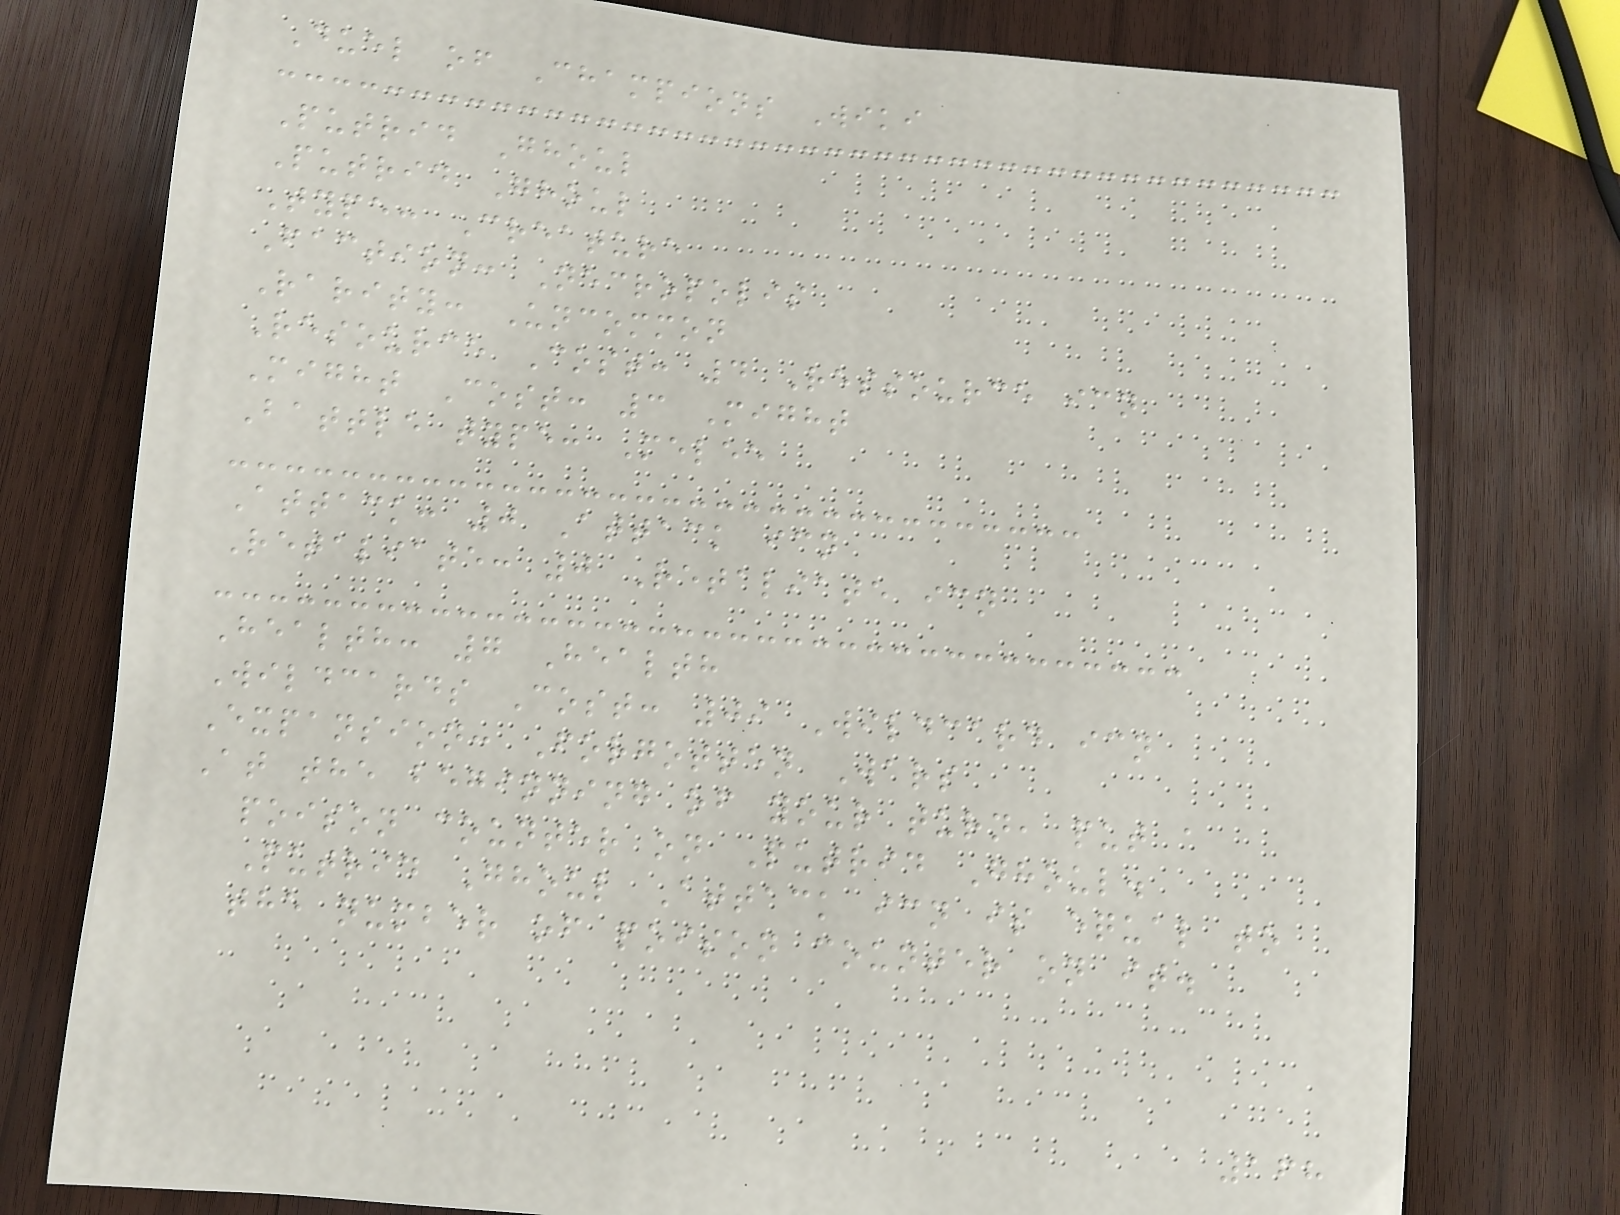Duel of Champions Wiki
Putrid Ghoul
Putrid Ghoul
Type: Creature
Faction: Necropolis
Rarity: Uncommon
Resource Cost: 4 Ressource icn
Might Cost: 3 Might
Battle type: Melee
Attack: 0 Attack icn
Retaliate: 0 Retaliate icn
Health: 7 Health
Wildcards Cost: 09 Wildcard icn
Expansion: Forgotten Wars
At the beginning of your turn, put a
poison counter on Putrid Ghoul.
Putrid Ghoul Attack icn is equal to
the number of poison counter on it.
168
